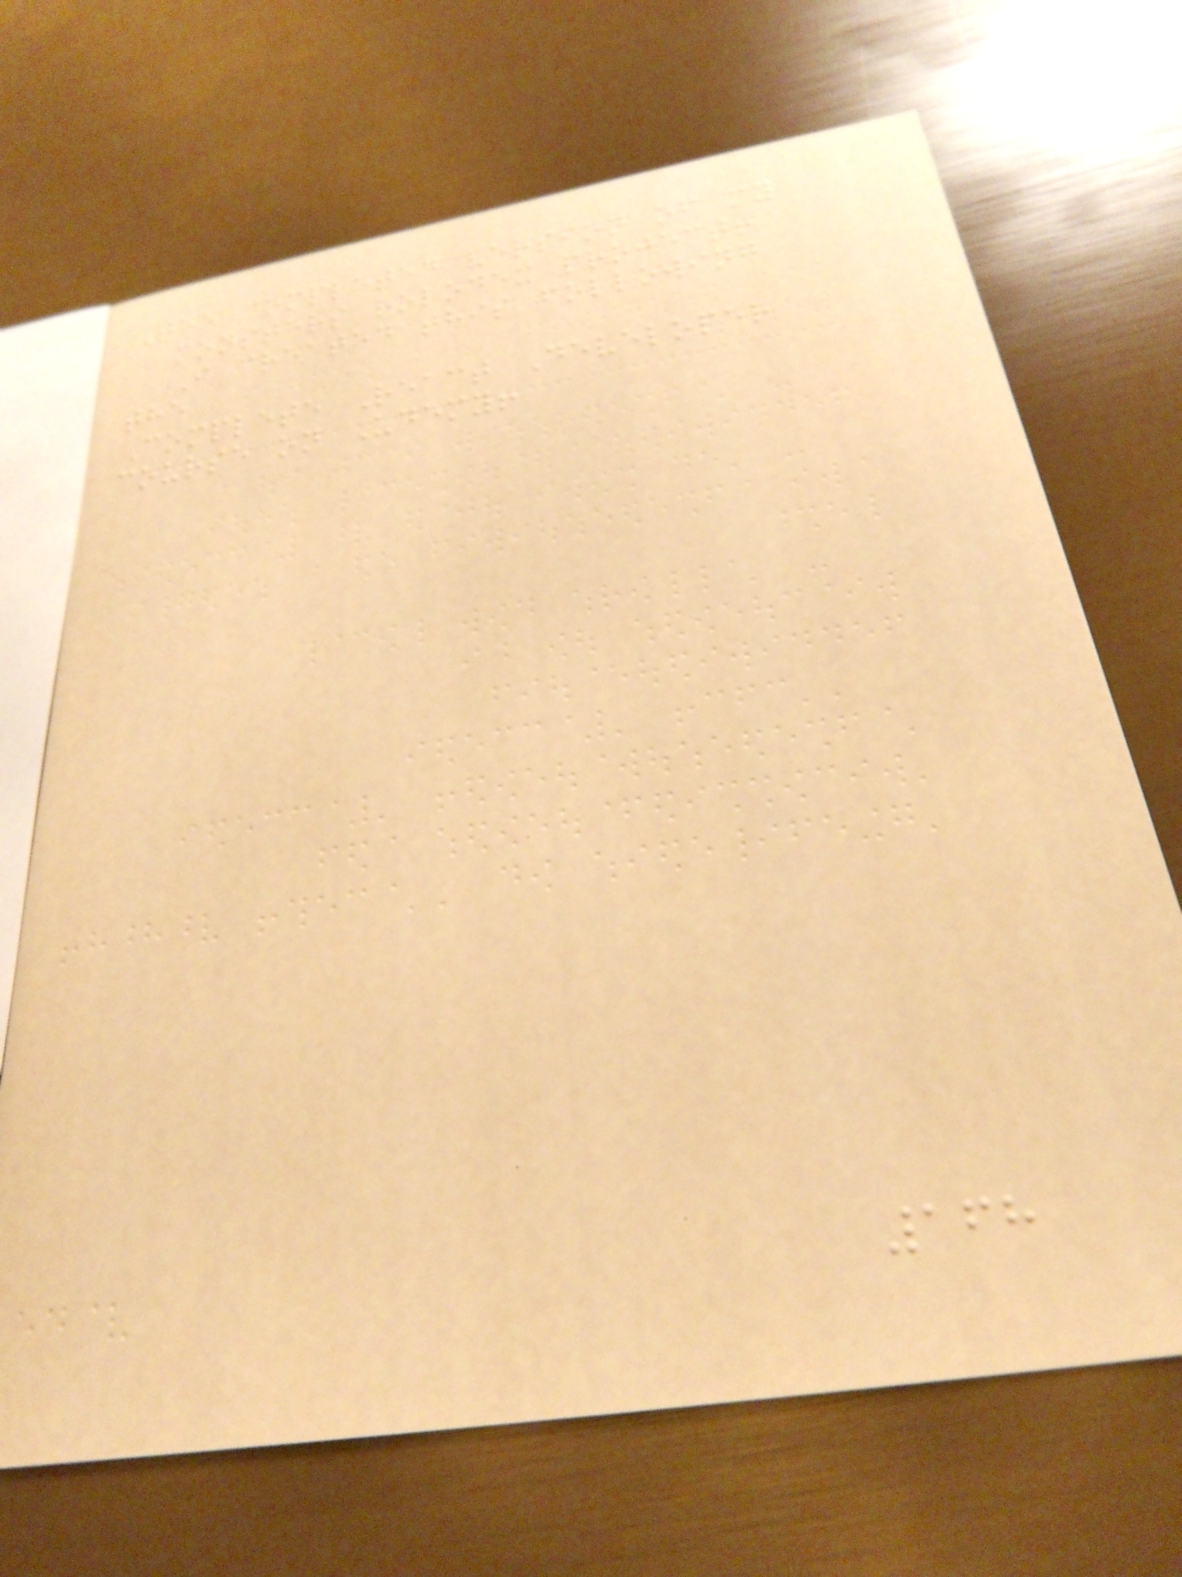The completed version of my
monsters rolodex project!
I created this following
the
Complete React Developer
course on Udemy!
168
